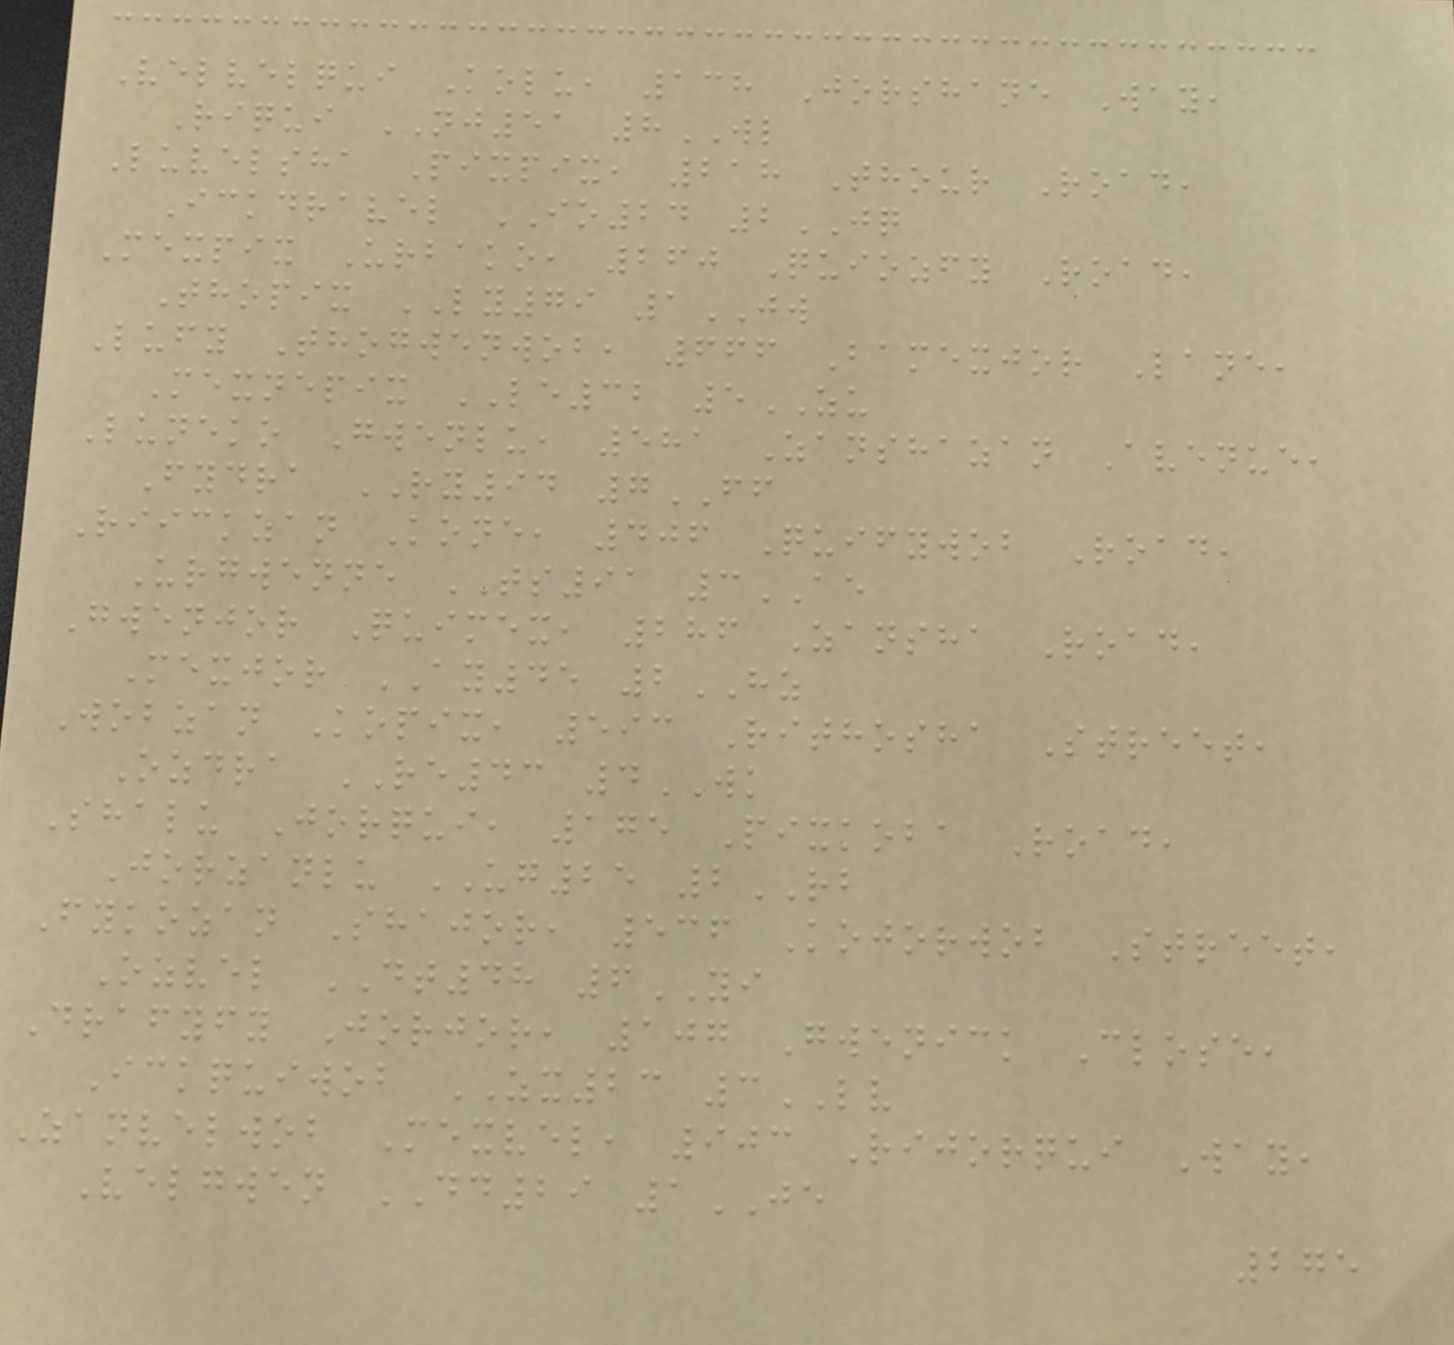Velvelqui Kolu, 138 Jorshane Way,
Riqui NJ51 8WL
Luvelsha Pixpix, 218 Thour Road,
Ickdravel IO24 2JQ
Mexpix Urbako, 260 Quiozfy Road,
Thopix LY79 1JW
Lufy Thogwenwob, 666 Bamexjor Lane,
Mexnepix LE32 5ZU
Luneko Gwenlu, 581 Zanshazan Avenue,
Fydra RY94 7FF
Riickzan Kone, 406 Quifywob Road,
Urgwenne TS91 3AE
Gwenjor Quimex, 286 Zansha Road,
Mexjor AY45 2HZ
Wobzan Kopix, 593 Rithosha Street,
Ozdra RE43 4WK
Shalu Jorqui, 175 Pixkoba Road,
Jorzanlu UG25 2RB
Fykozan Shajor, 536 Kojorwob Street,
Ozvel DT48 6YI
Drafyfy Jorjor, 107 Gwenick Close,
Ickquiwob ZX23 3LV
Zanvelwob Mexvel, 903 Rijorqui Way,
Velgwen DD29 1JE
275
